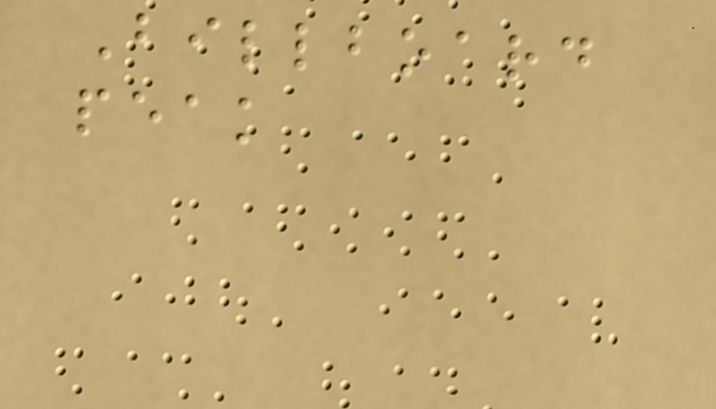Billboard
peak
